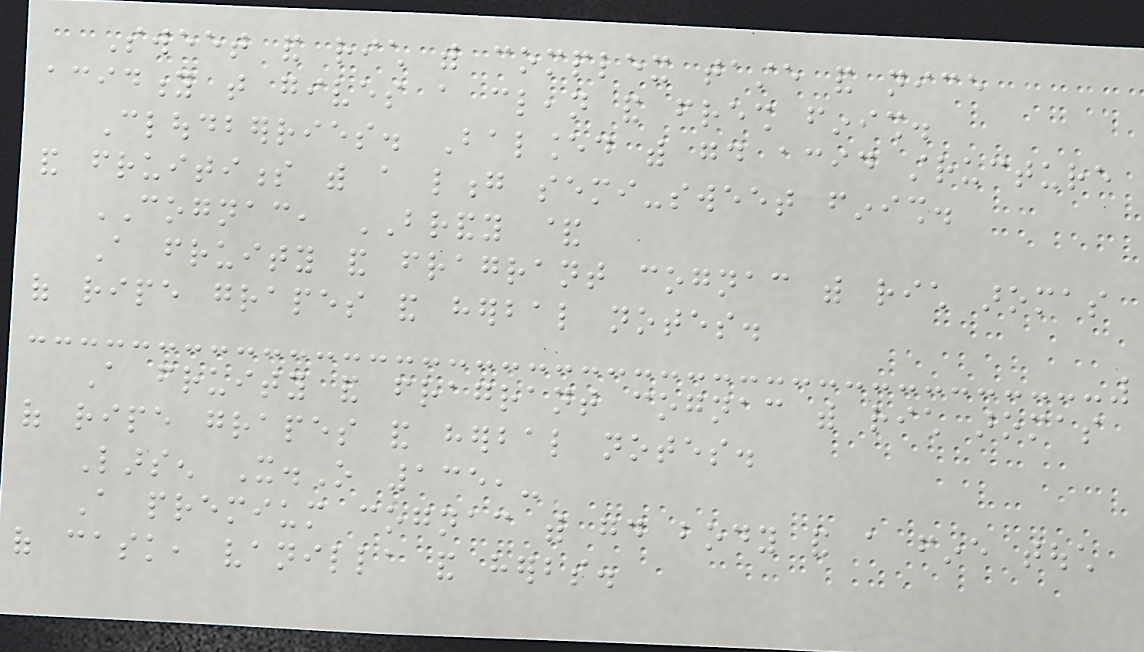Sweet and rich with complex taste and nice
acidity that gives a clean and fresh finish.
Cloudberries. Balanced with good acid structure
and fruitiness with a long semi-sweet finish.
COGNAC, BRANDY &
A fruity and fragrant cognac with rich aromas
of ripe grapes and herbal notes.
A fruity and fragrant cognac with rich aromas
of ripe grapes and herbal notes.
Larsen X.O 135,-
A premium cognac with good body and a fine touch
of cask, vanilla and herbs.
